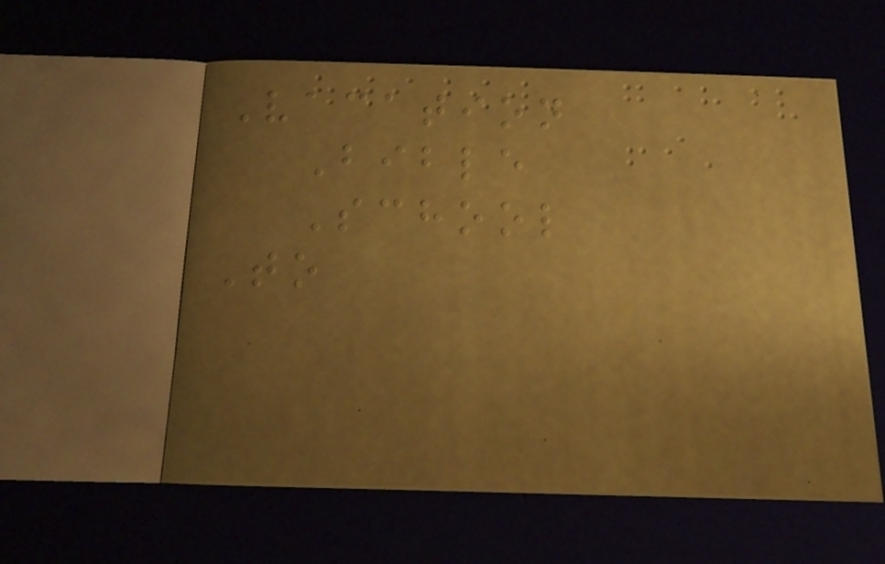Vacation
Bible
School
To
